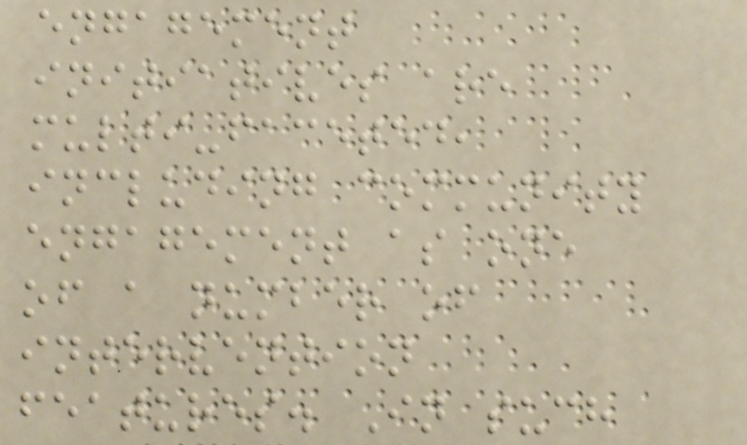engagement
initiatives are
multi-faceted,
including community
engagement as one
of a number of
intervention
features. In such
